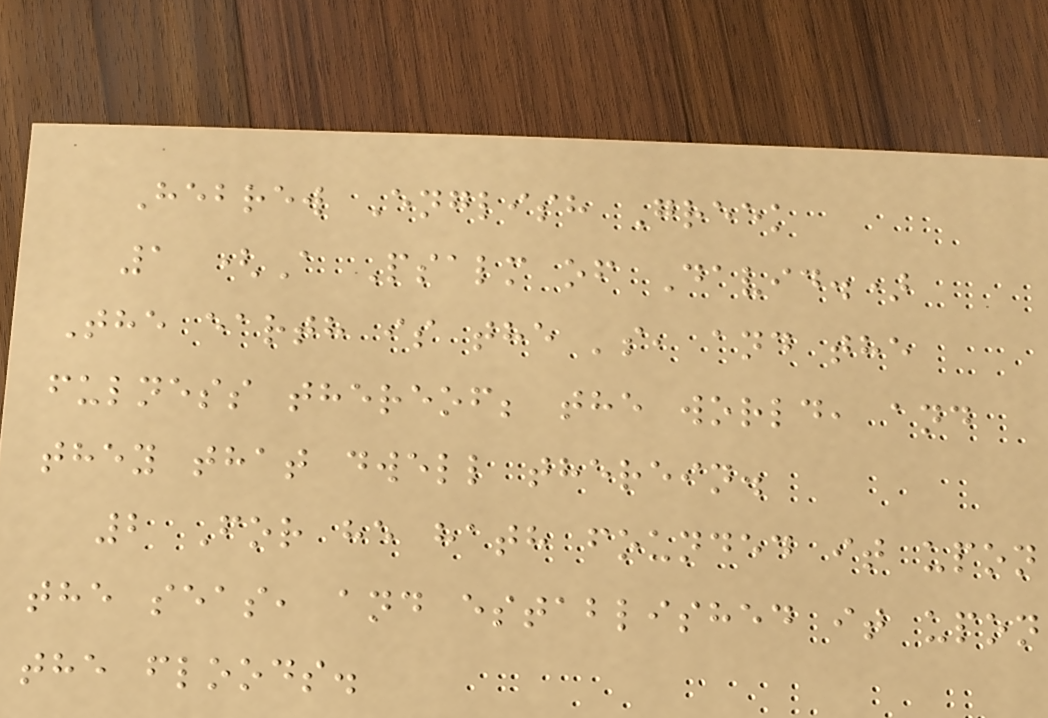Hebrew English Greek
1 (A Psalm of David.)
The earth is the 's, and the
fulness thereof; the world, and
they that dwell therein.
2 For he hath founded it upon
the seas, and established it upon
the floods.
